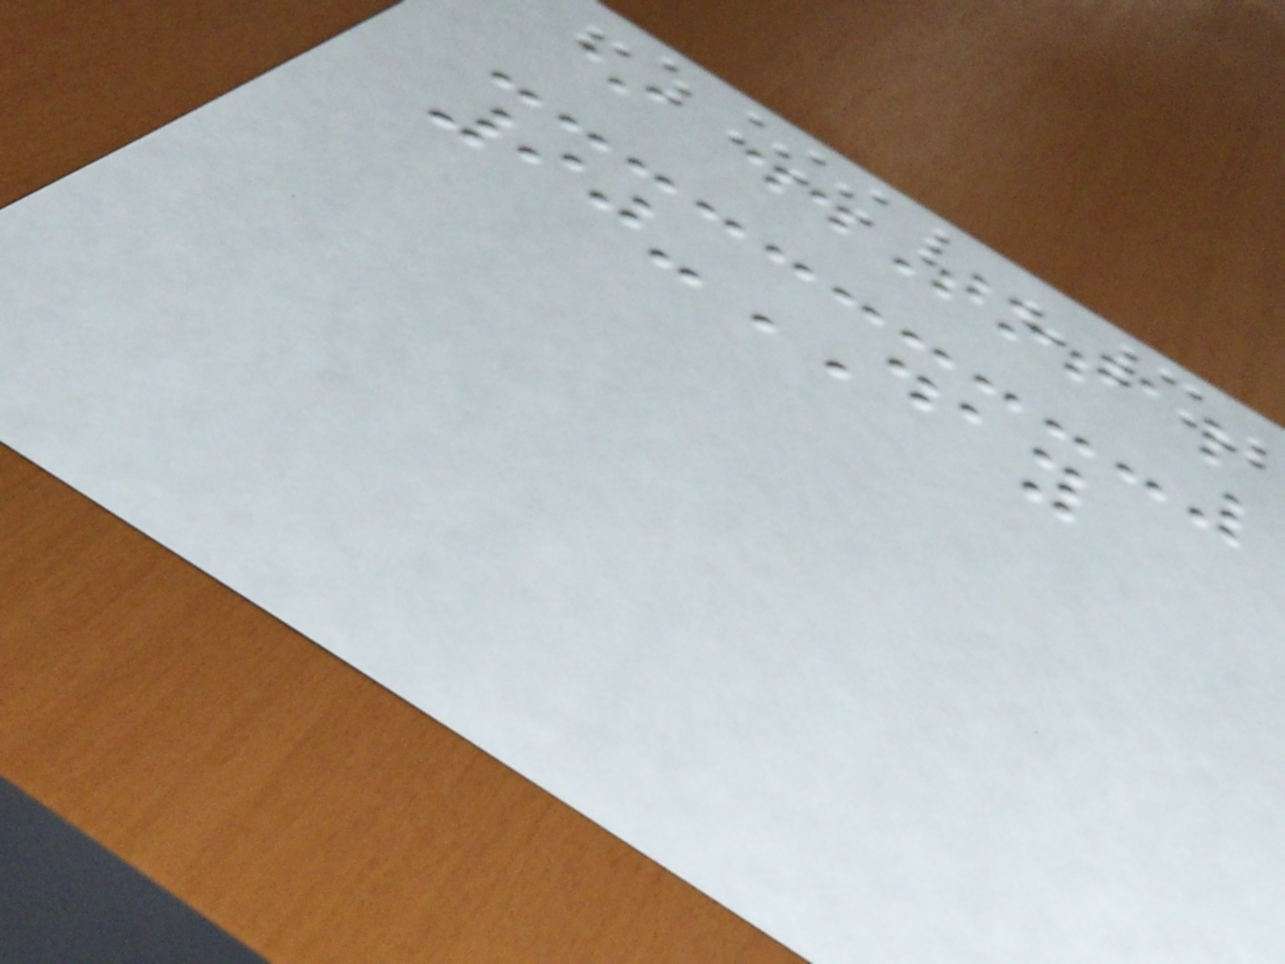* ..Total
90-DAY
